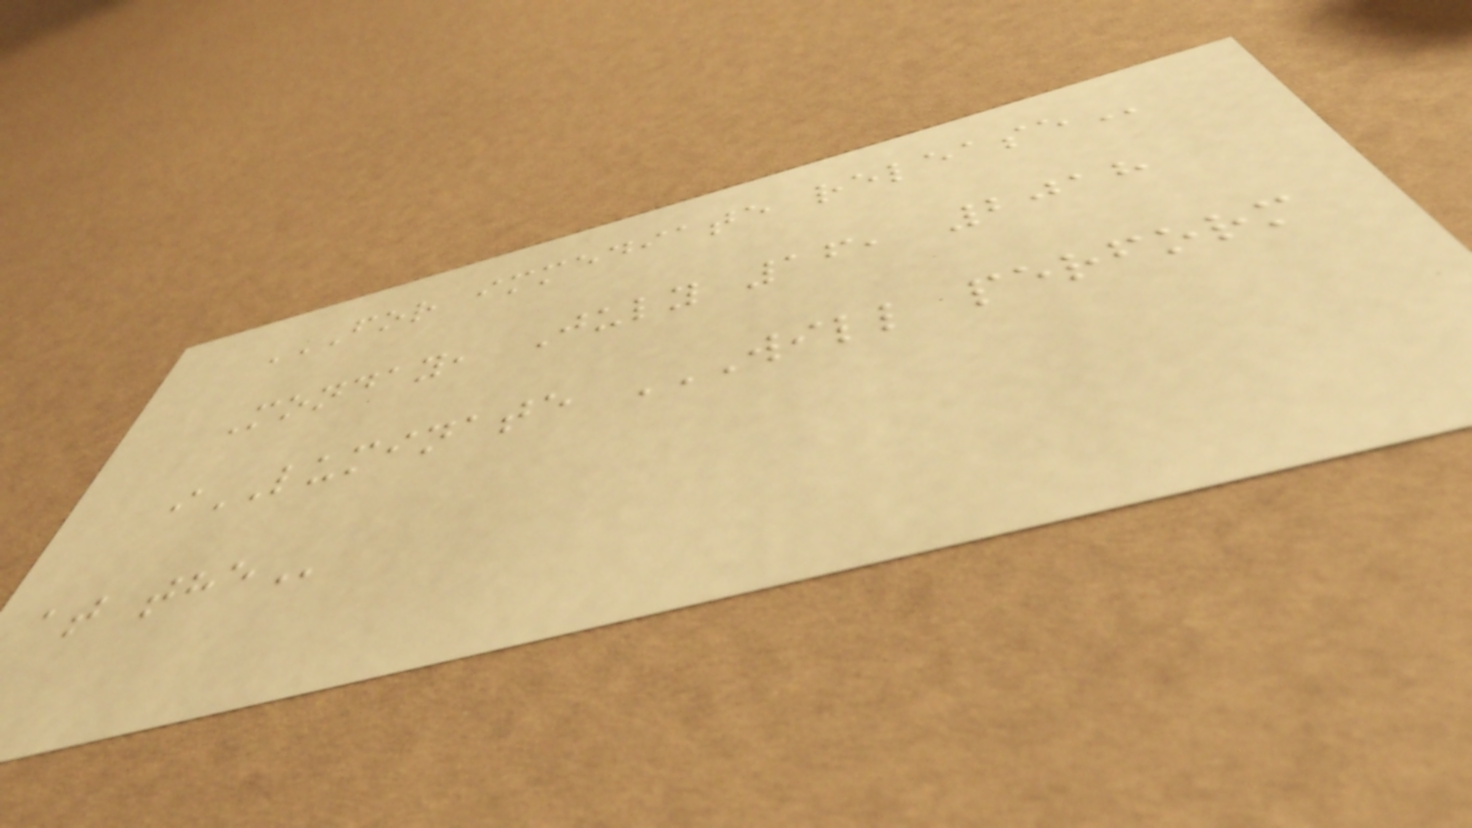FOR IMMEDIATE RELEASE
Monday, July 16, 2018
iLUMINATE WILL PERFORM
AT THE
